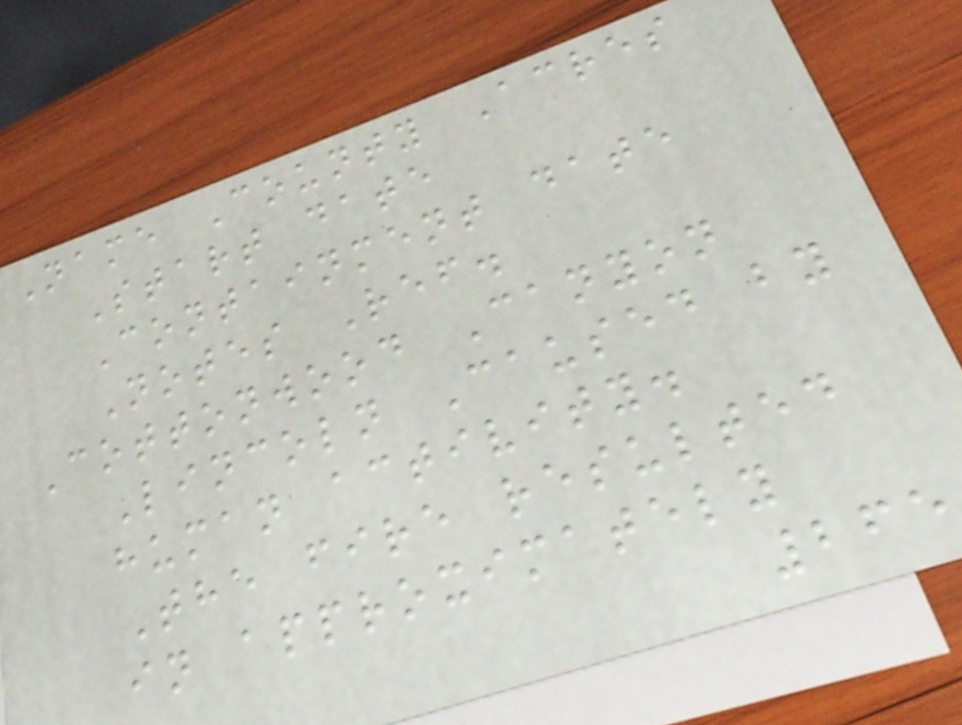Name County Acres
Start date
Containment date
Notes Ref.
Cottonwood Canyon
Lincoln Caused by
human activity.
The fire resulted
in approximately
265
